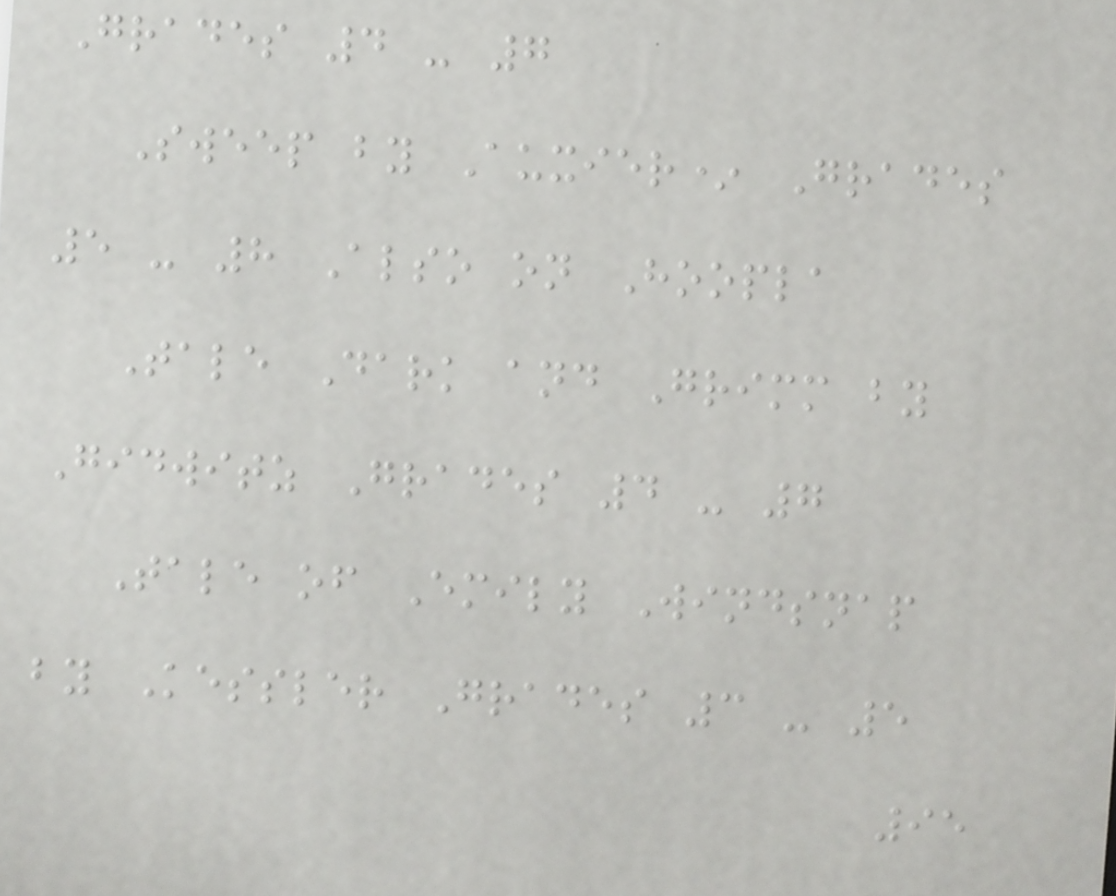Grades 4 - 7
Sweep by Auxier* Grades
5 - 8 Also on Hoopla
Tale Dark and Grimm by
Gidwitz Grades 4 - 7
Tale of Emily Windsnap
by Kessler Grades 3 - 5
95
